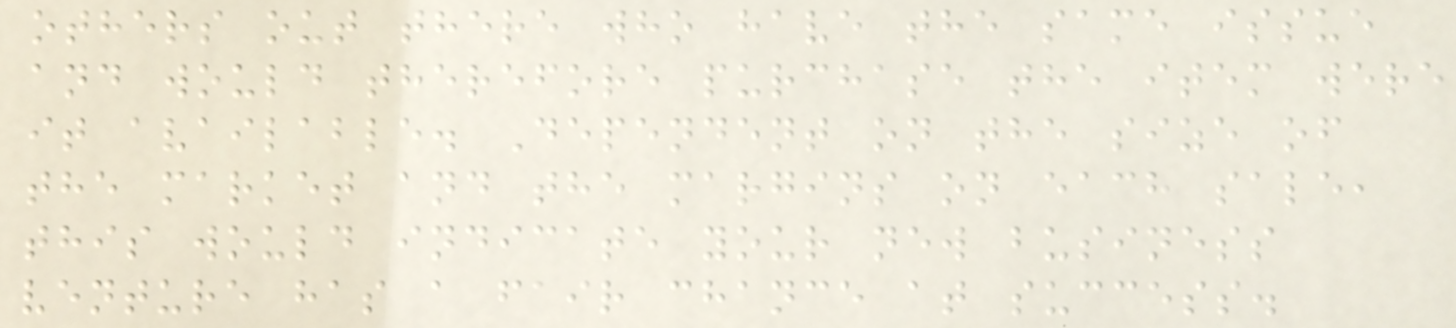others out there who have the same issue
and would therefore purchase the item were
it available. Dependent on the size of
the market and the margins on each sale,
this would indicate your new business
venture has a fair chance at success.
